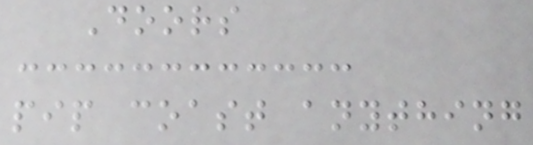Doors
pip coast anything
